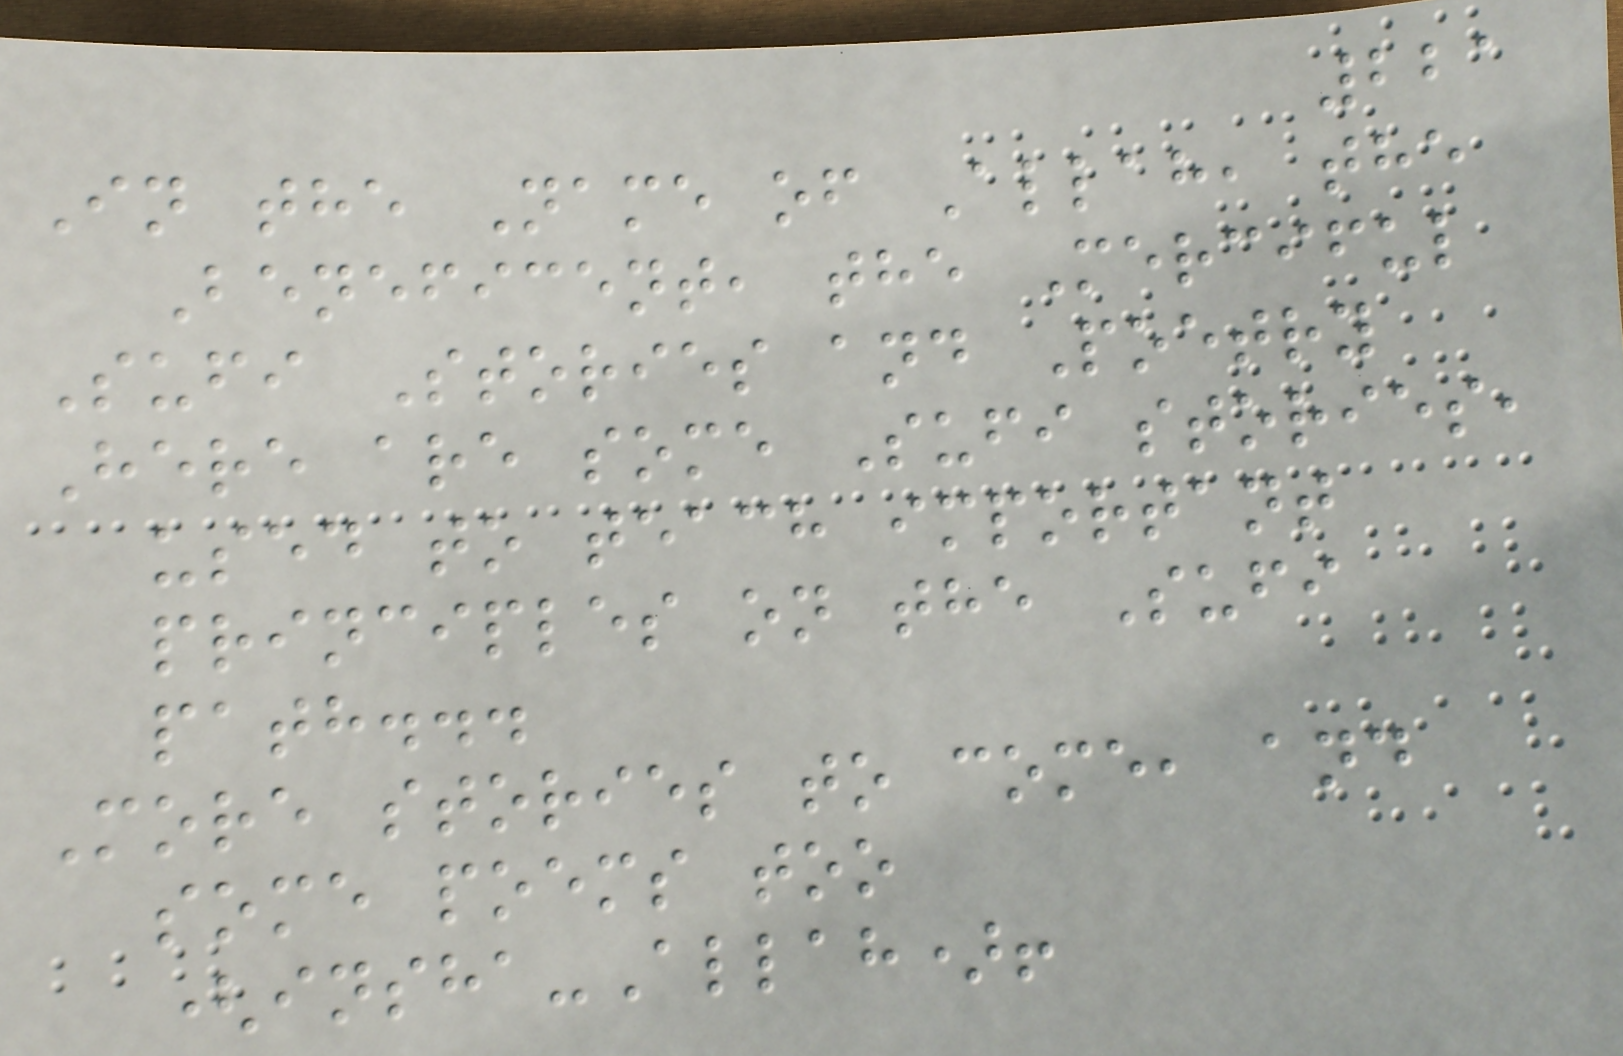221
In the Name of Allah, the
Beneficent, the Merciful
Sufi Stories and Poetry
Here are some Sufi stories,
used to teach important
principles on the Sufi
path...
More stories to come, and
some poems too
(insha-Allah)!
